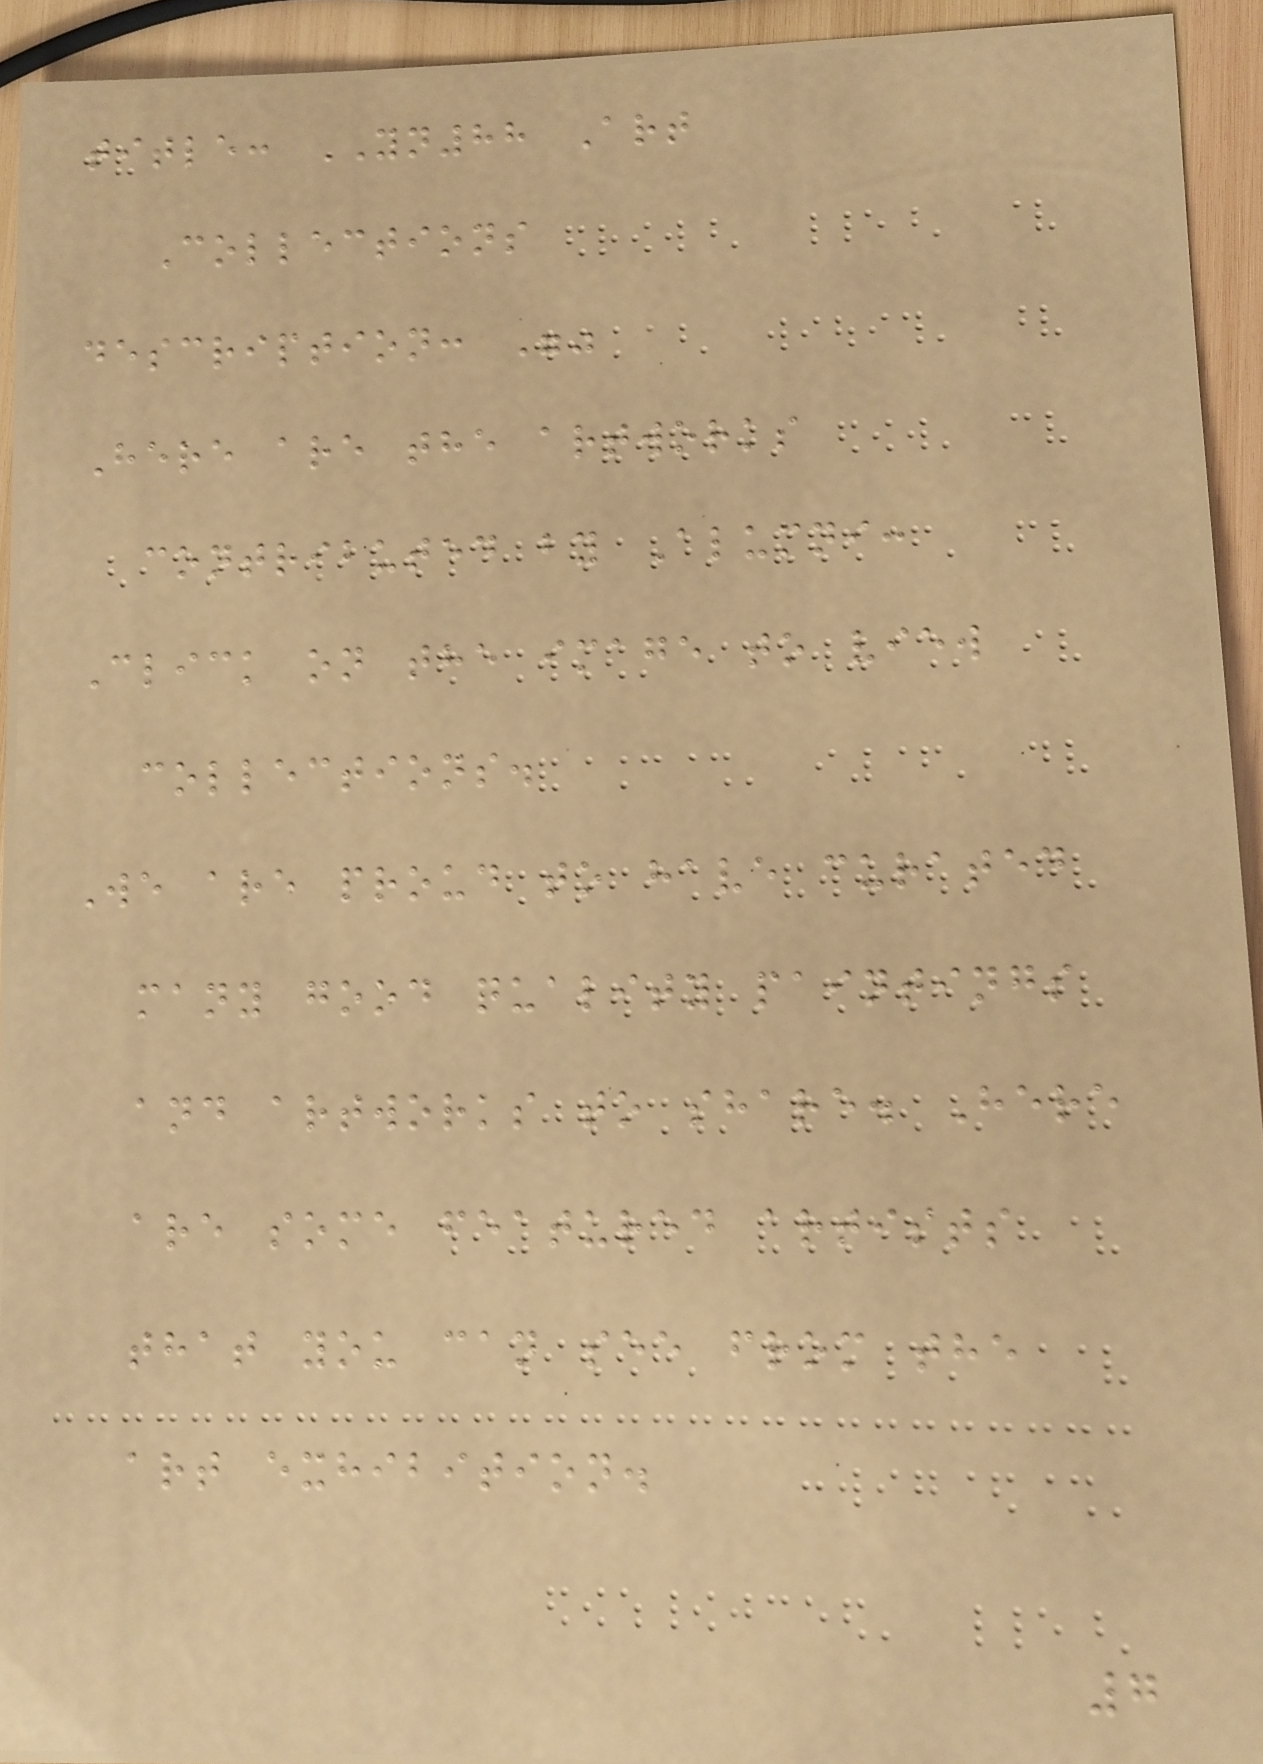title: YN88 Art
Collections
description: ""
Here are the artworks
contributed by Alumni:
Click on the image to view
collections.
We are proud to have curated
many good quality paintings
and artworks to share. Here
are some featured artists
that you can see from the
art exhibition.
7
